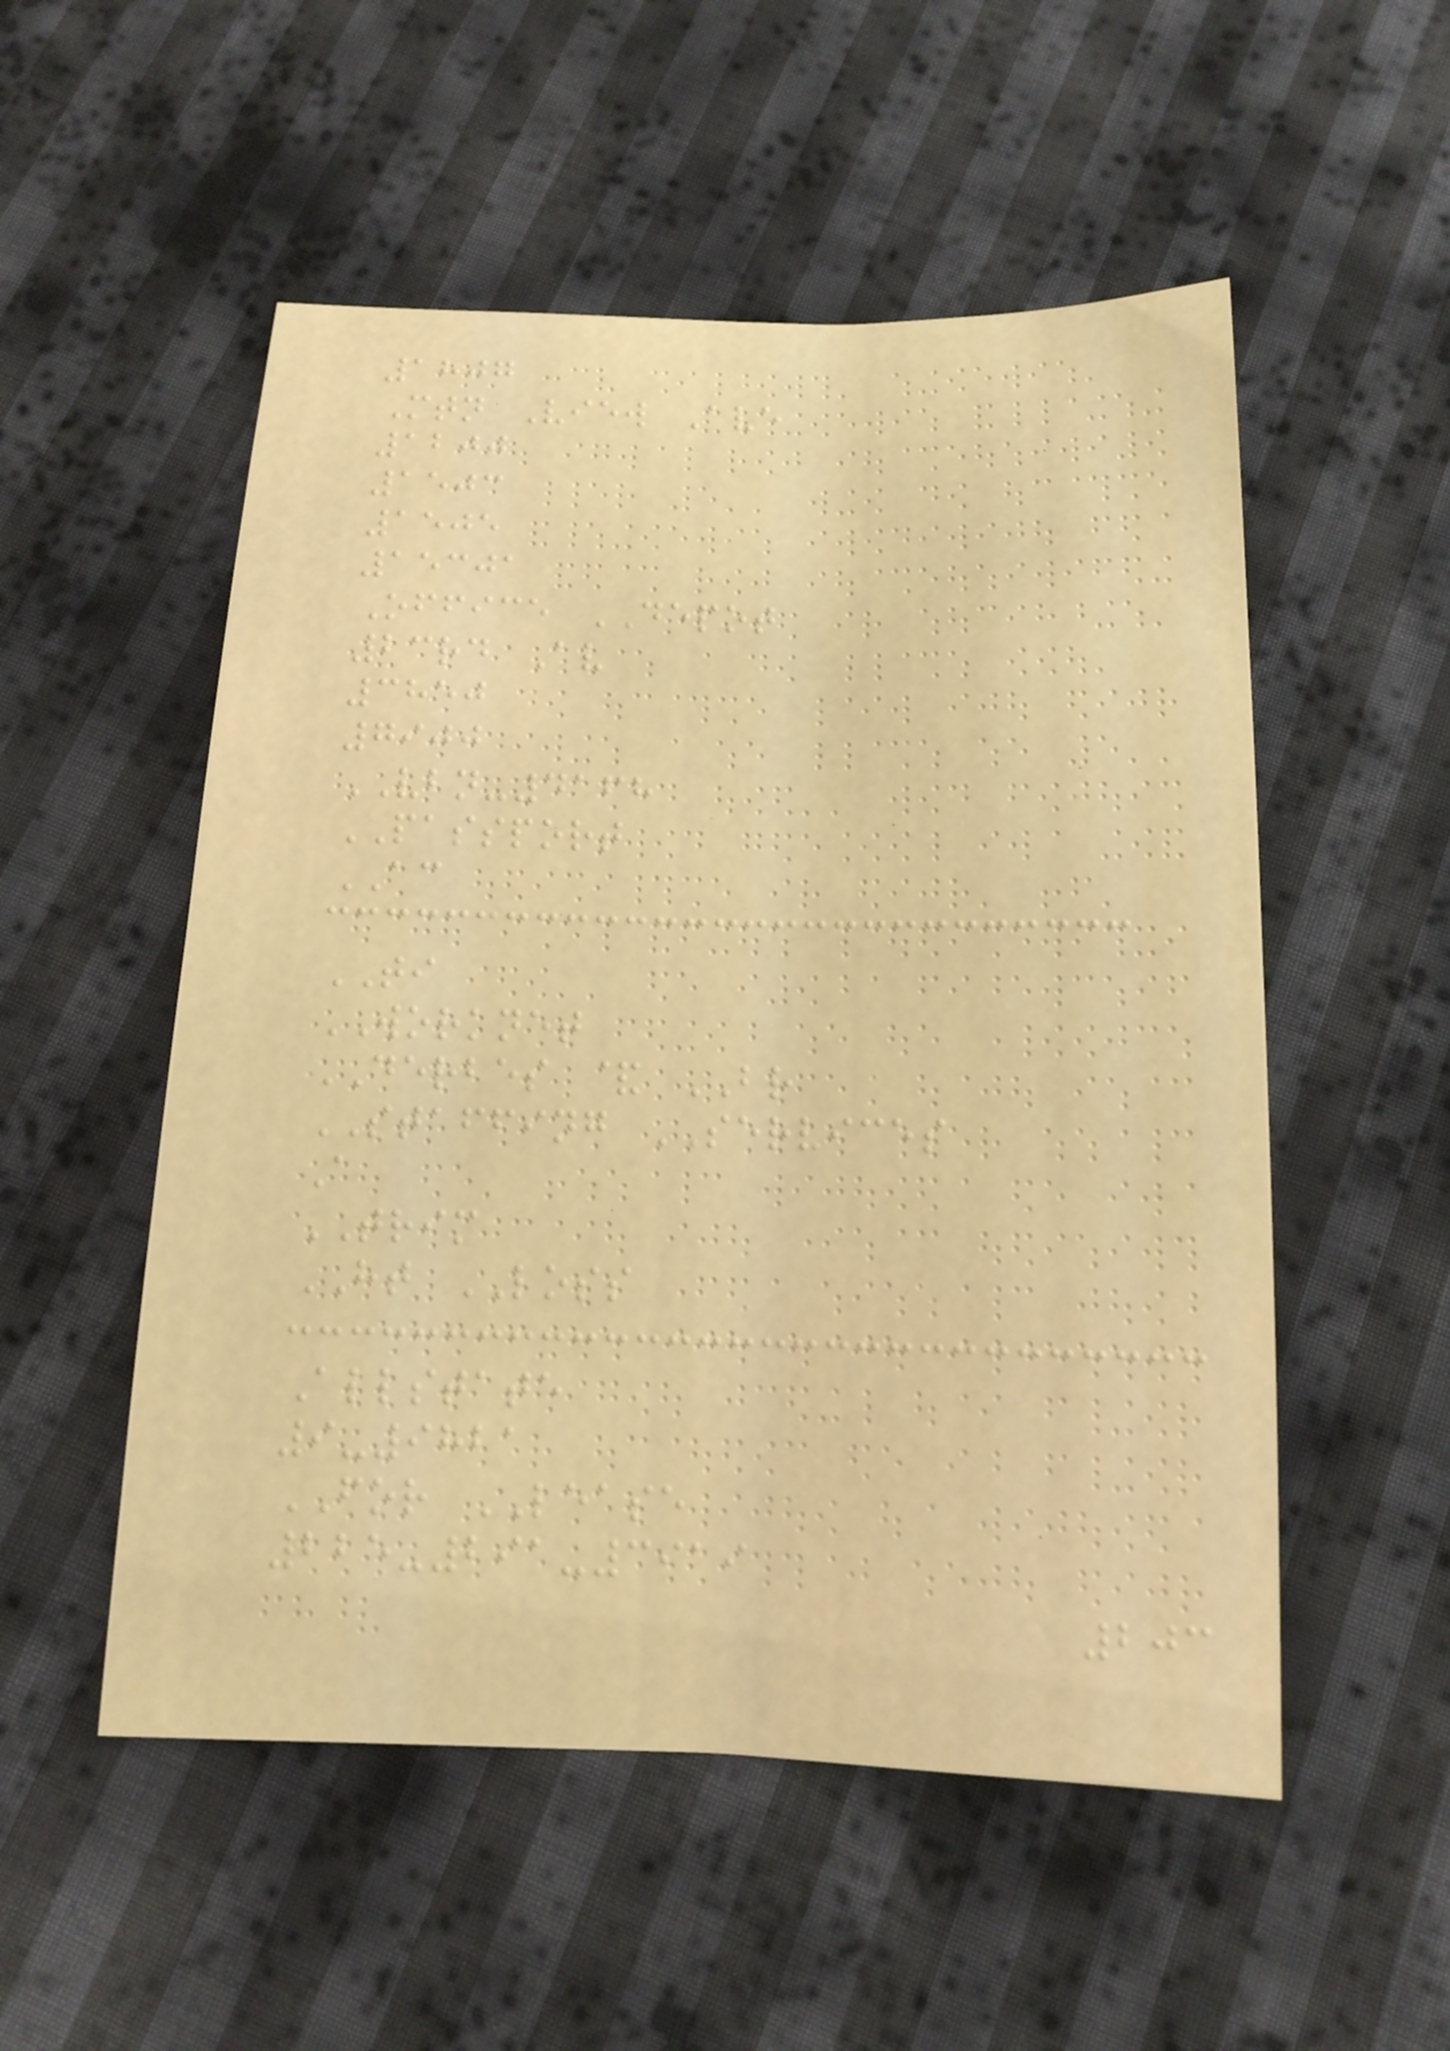1807
Mtn View Ave
1200
1503
1505
15301
Office DEPOT
23rd Av
3850
7900
VBN-4168
PASSPORT
AC
TI
WORKNET
DERBES & BR
STAFFING SERVICES
A
TRIM
HT LOSS
Allstate
9-9821
FOR LEASE
225-291-3919
203
